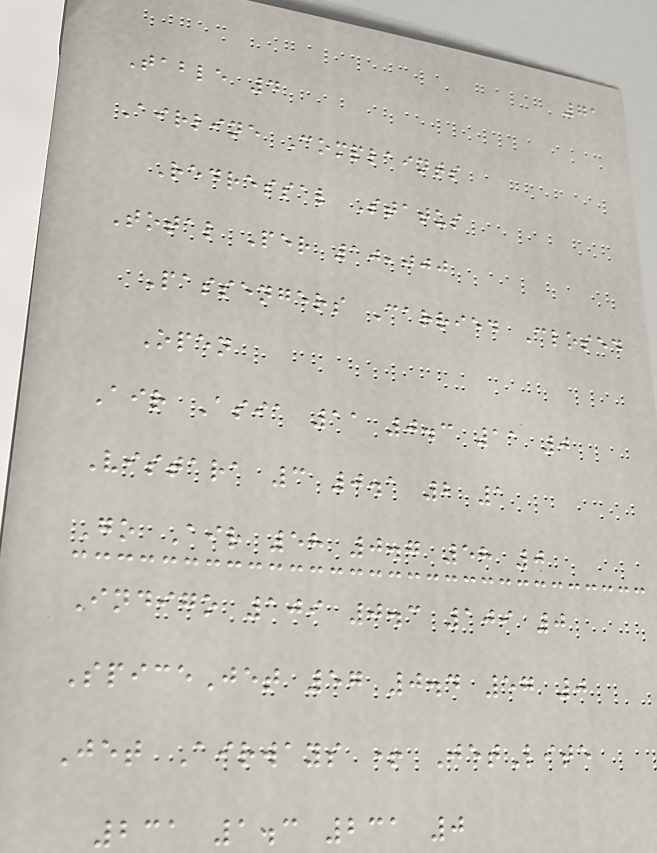71
Table 4
Airline Complaints
Redressal Status
Total Per 10,000
Passengers Carried Closed
Open
Air Asia 11 0.3 11 0
Vistara 3 0.1 2 1
Go Air 58 0.7 58 0
Indigo 109 0.3 109 0
SpiceJet 57 0.4 57 0
Jet Airways + JetLite
231 1.3 231 0
